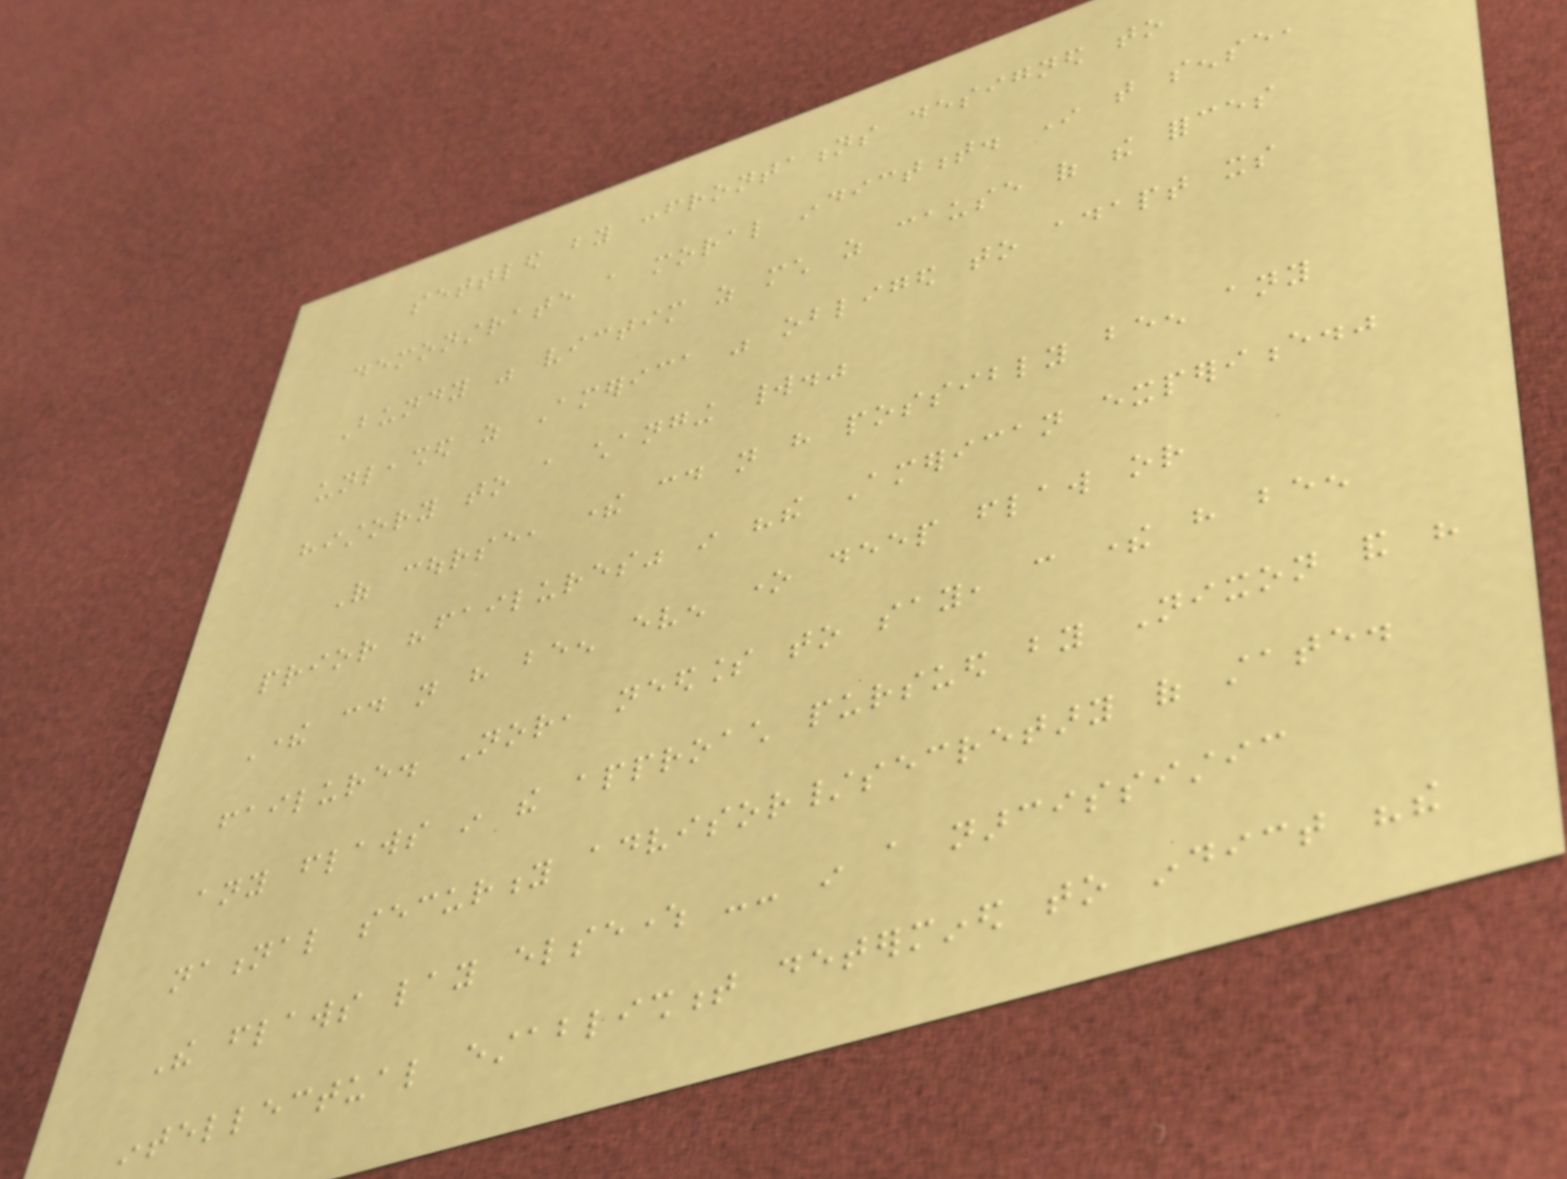settled by confrontations designed to
demonstrate a moral indictment. In that sense,
Bundy was victim as much as cause of the forces
unleashed as America was obliged to adapt its
history to a changing world."
Of course, there could not have possibly been any
prior "failures" in "the American experience."
There could not have been even one deep flaw or
failure. Nor, needless to say, can there have been
any flaws in the approach pursued by Nixon and his
national security advisor/secretary of state.
The flaws lay elsewhere -- in a narcissistic
intellectual establishment determined to indict "the
